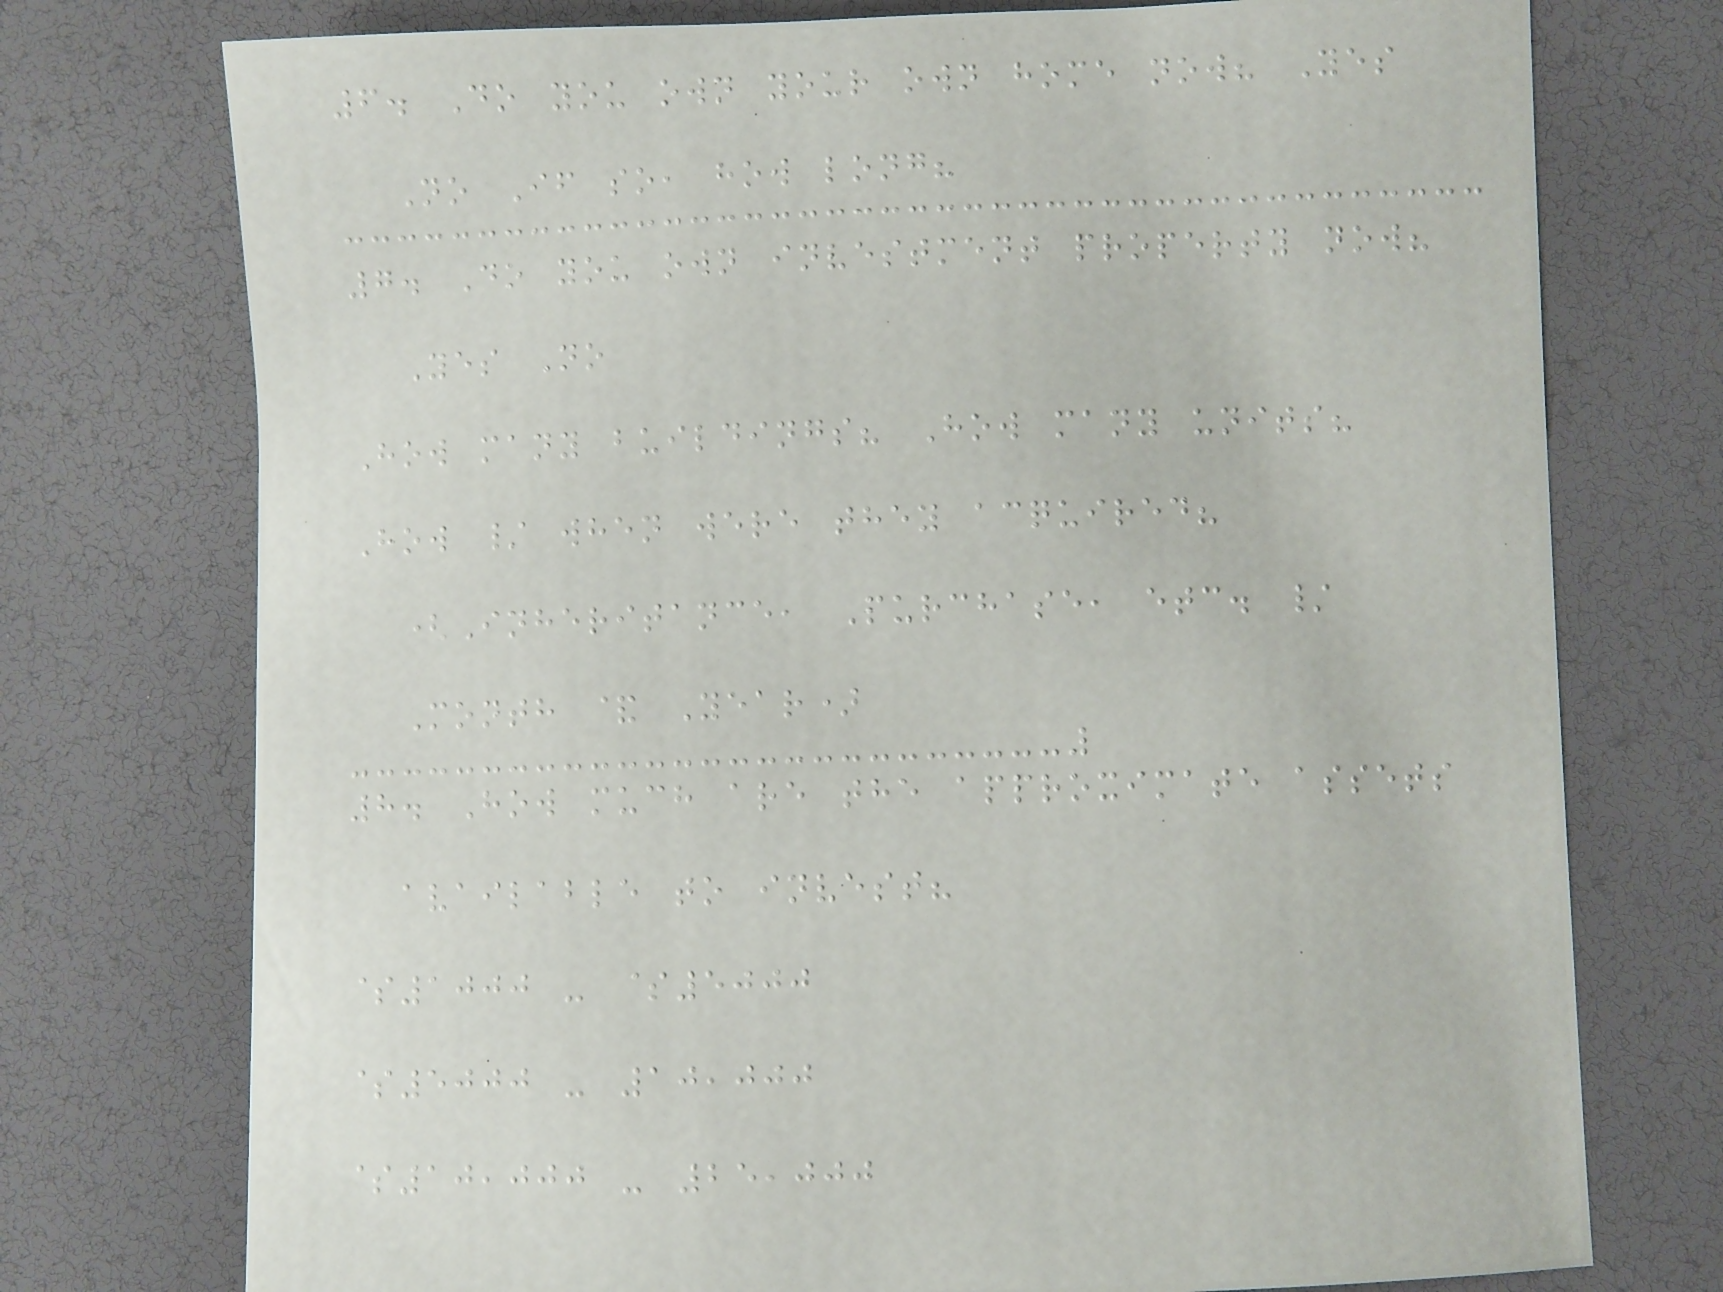6. Do you own your own home now? Yes
No If so, how long?
7. Do you own investment property now?
Yes No
How many buildings? How many units?
How / when were they acquired?
(Inheritance, Purchase, etc. /
Month & Year)
8. How much are the approximate assets
available to invest?
$1000 - $5000
$5000 - 10,000
$10,000 - 25,000
